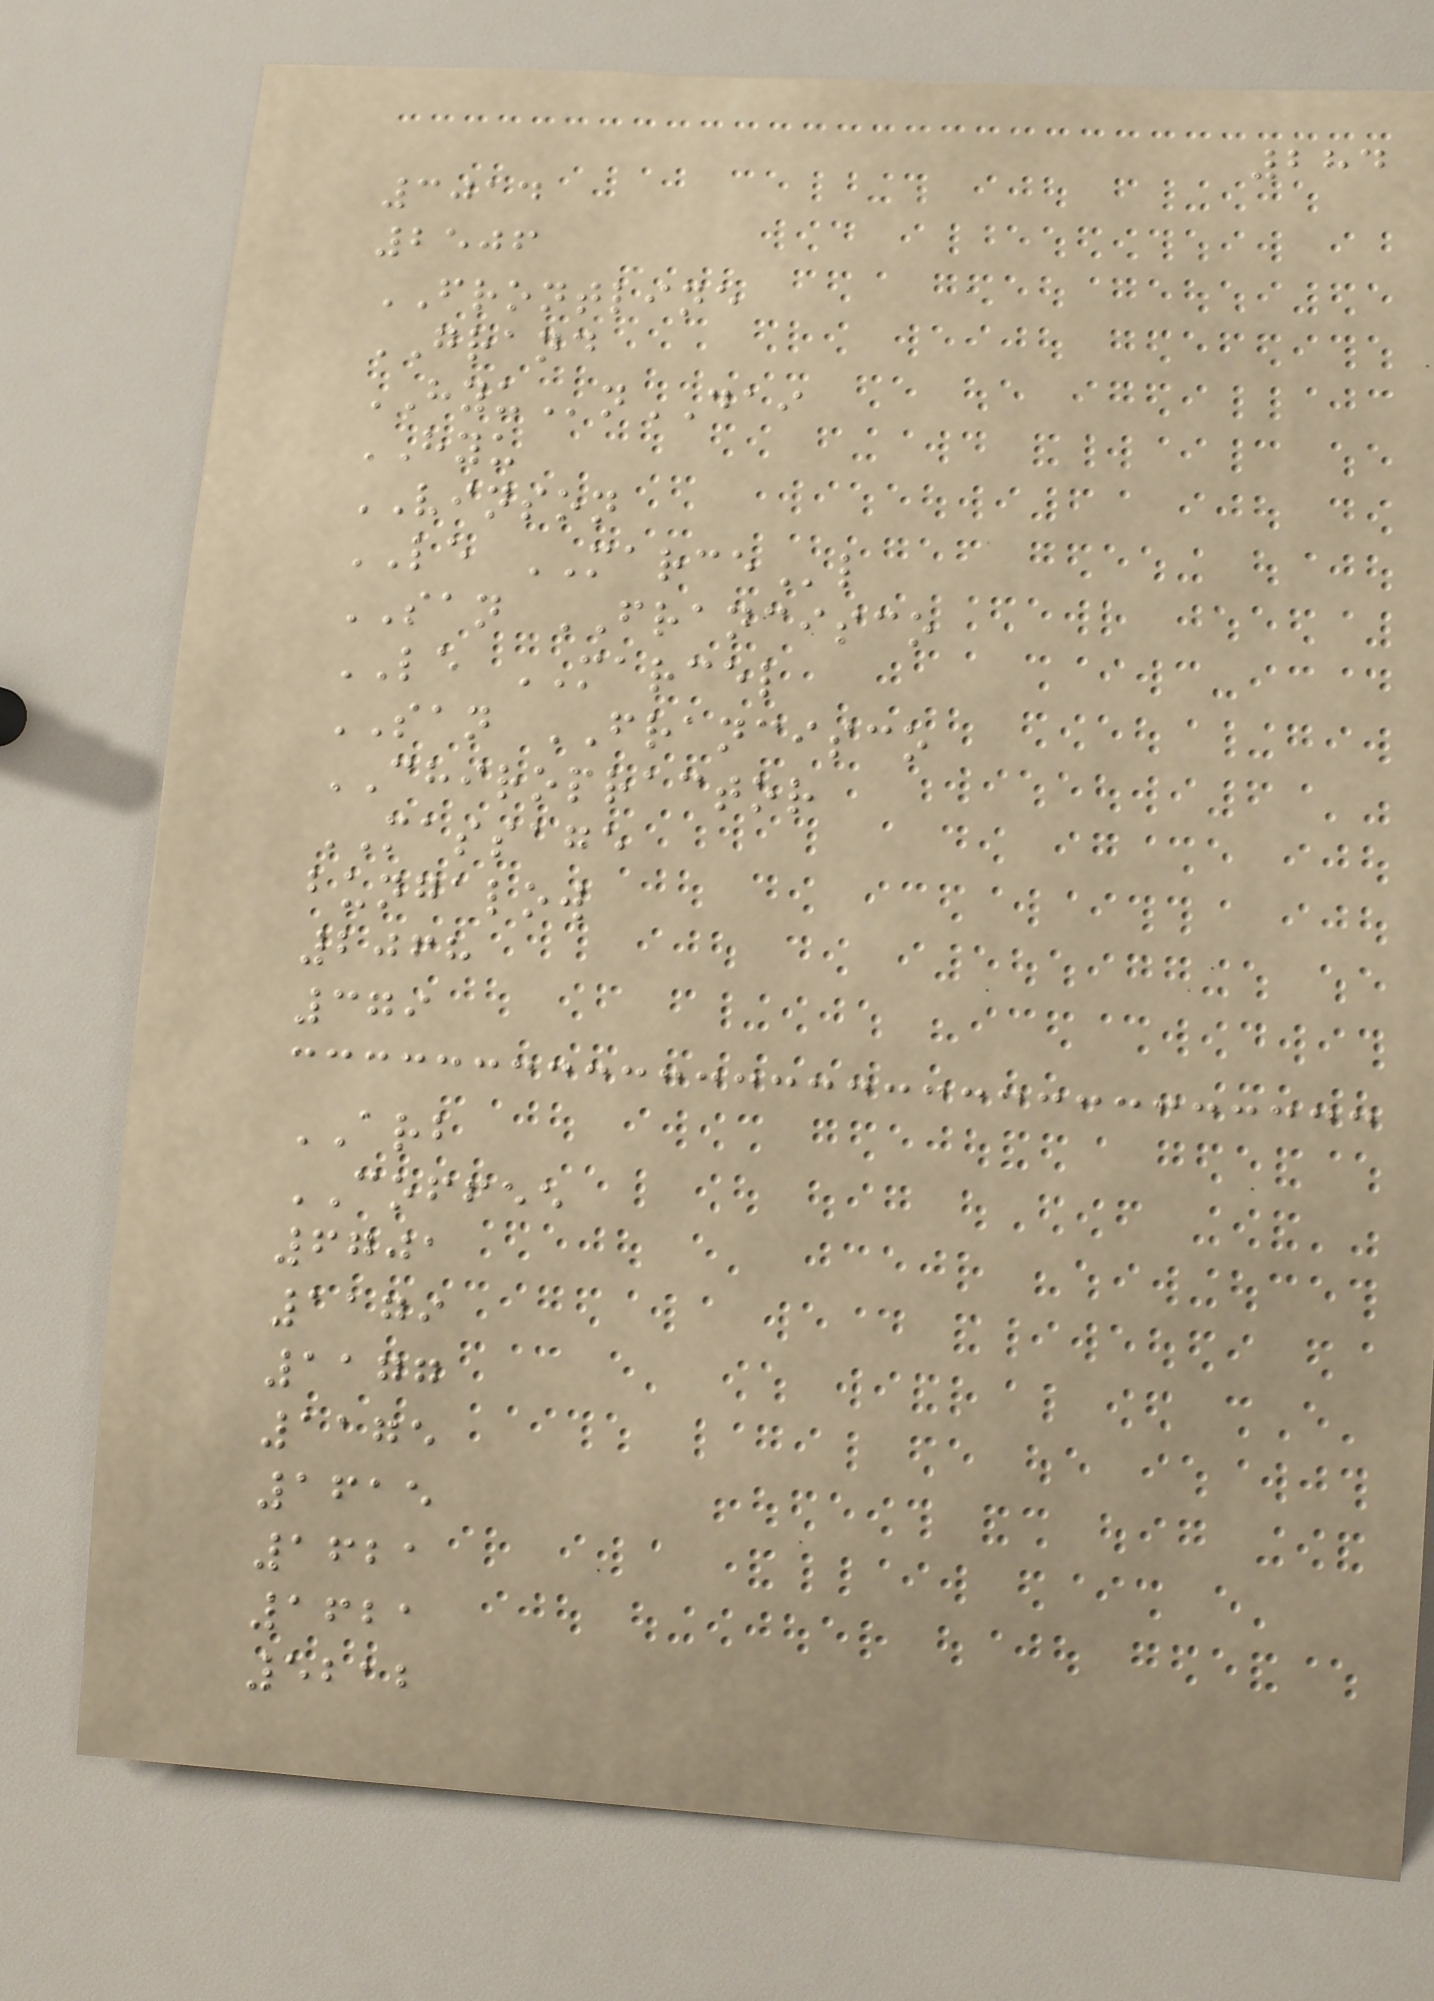284
3014
2506
FRONTLINE
GRAND
HYUnDAI
HYU
VINSON
LE MARCEl
SAN FRANCISCO
LE MARCEL
SAN FRANCISCO
CHIROPRACTOR
MASSAGE
bungalow
2068
379
ARB
COFFEE
6701
1179
1177
1175
1615
1621
1621
5212
